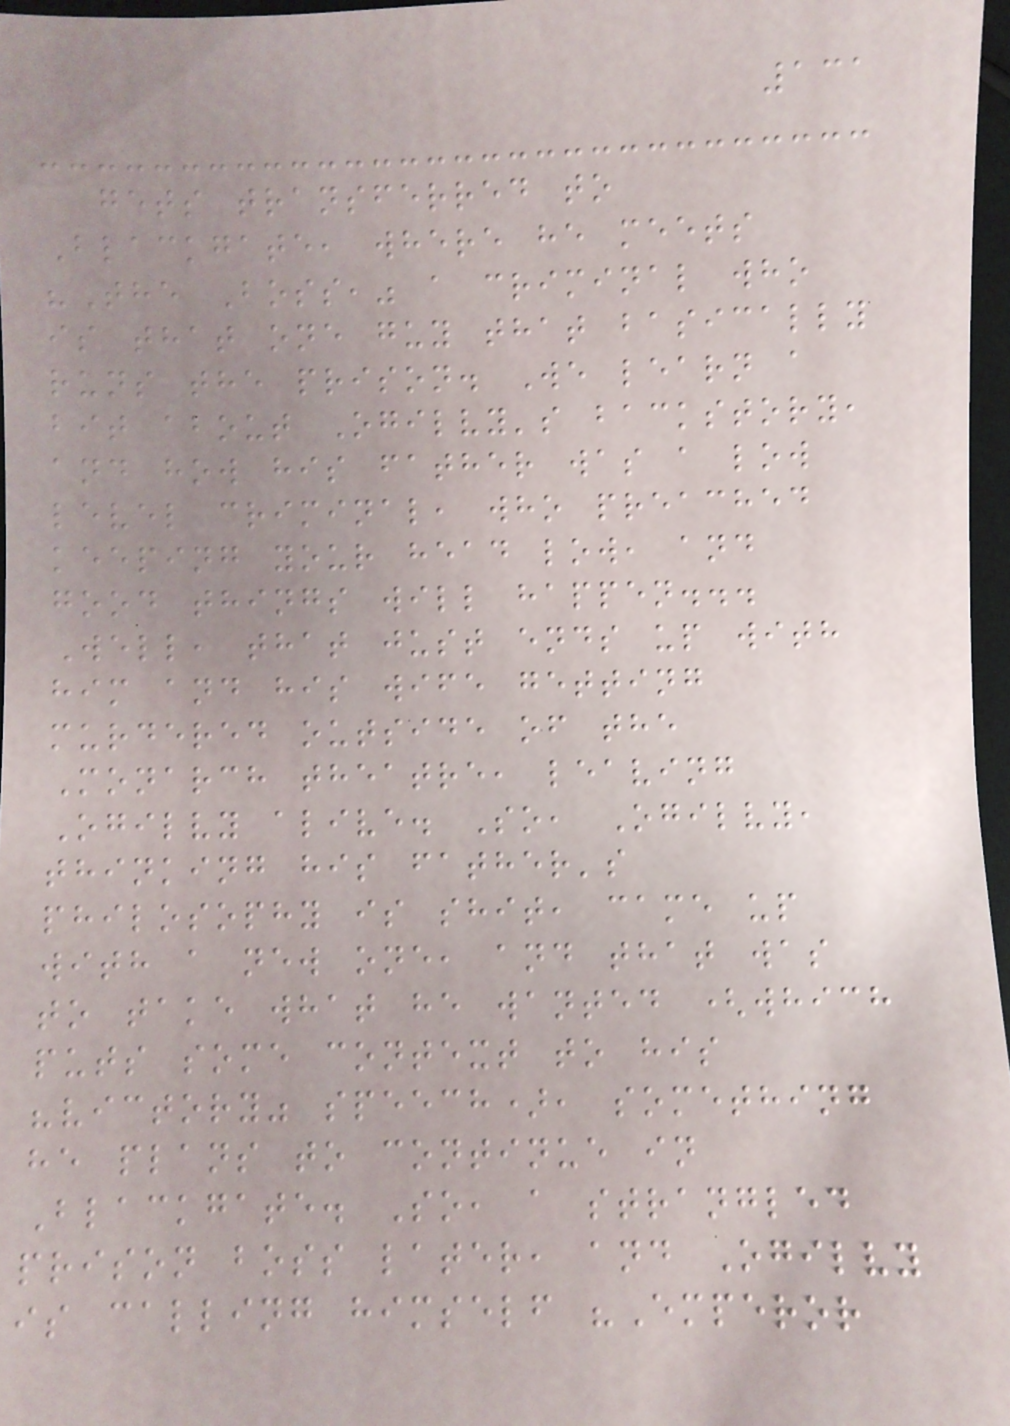131
gets transferred to
Blackgate, where he meets
"The Boss," a criminal who
is that one guy that basically
runs the prison. We learn a
bit about Ogilvy's backstory,
and how his father was a low
level criminal, who preached
keeping your head low, and
good things will happen...
Well, that just ends up with
him and his wife getting
murdered outside of the
Monarch theatre, leaving
Ogilvy alive. So, Ogilvy,
thinking his father's
philosophy is shit, came up
with a new one, and that was
to take what he wanted (which
puts some context to his
"victory" speech), something
he plans to continue in
Blackgate. So, a strangled
prison boss later, and Ogilvy
is calling himself "Emperor
